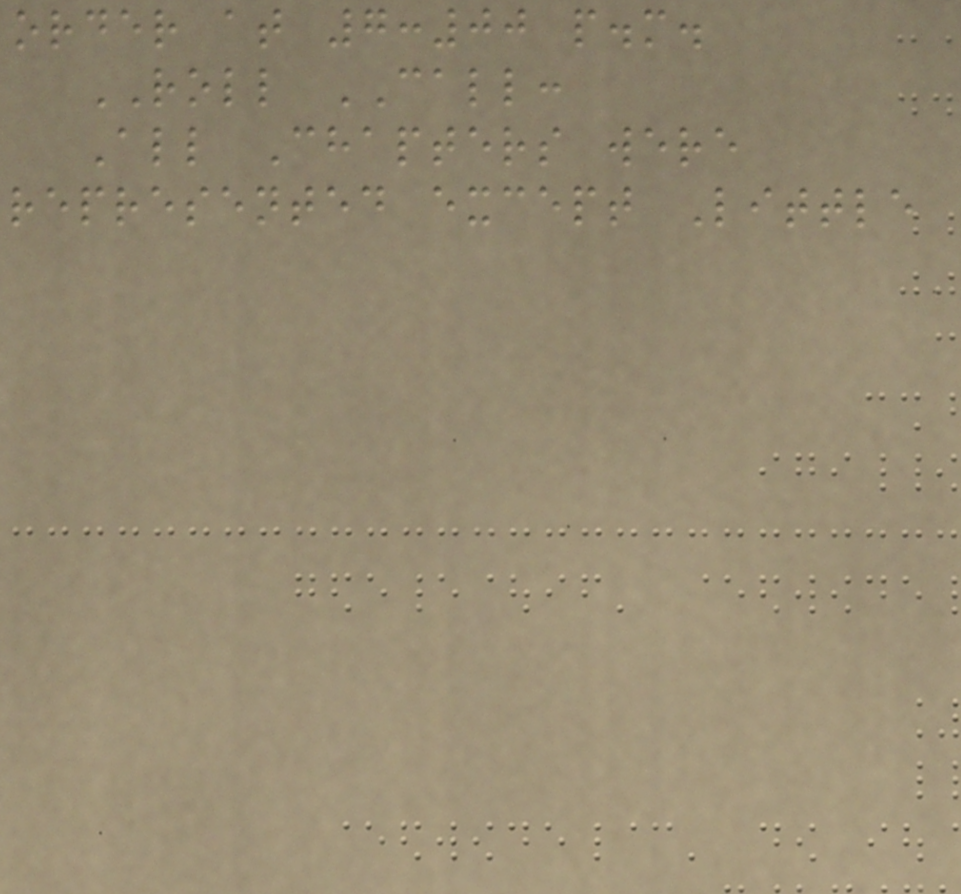order at 7:00 p.m.
ROLL CALL:
All Chapters were
represented except Little
